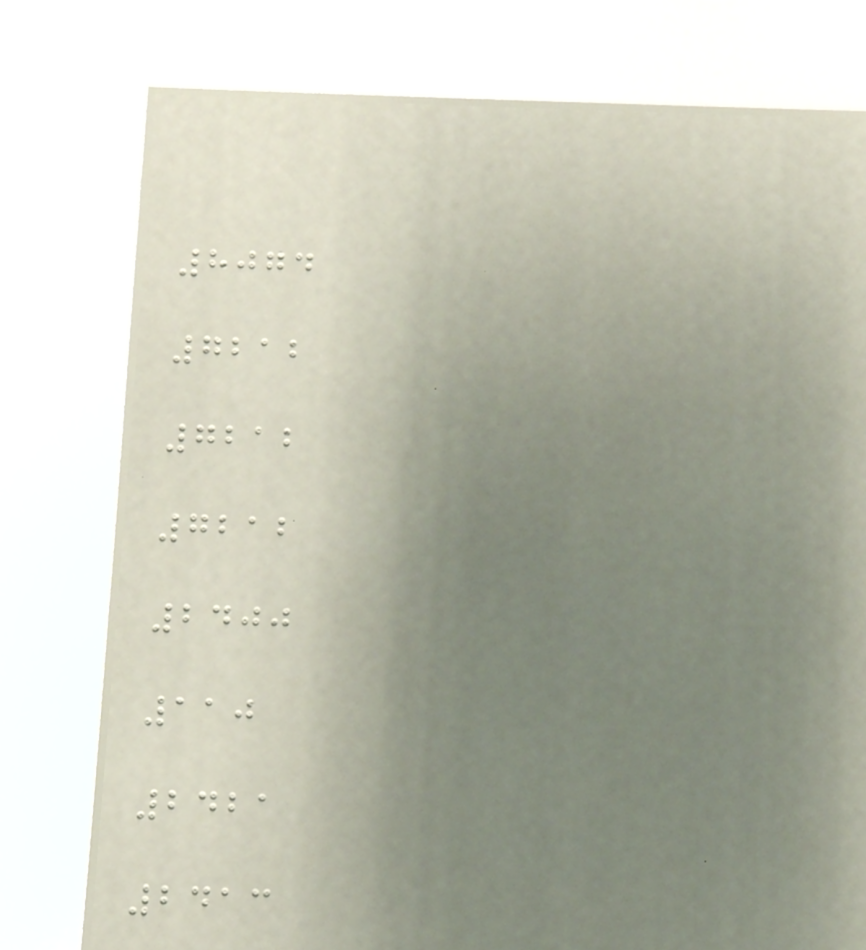8074
7212
7212
7212
2400
110
2421
2413
